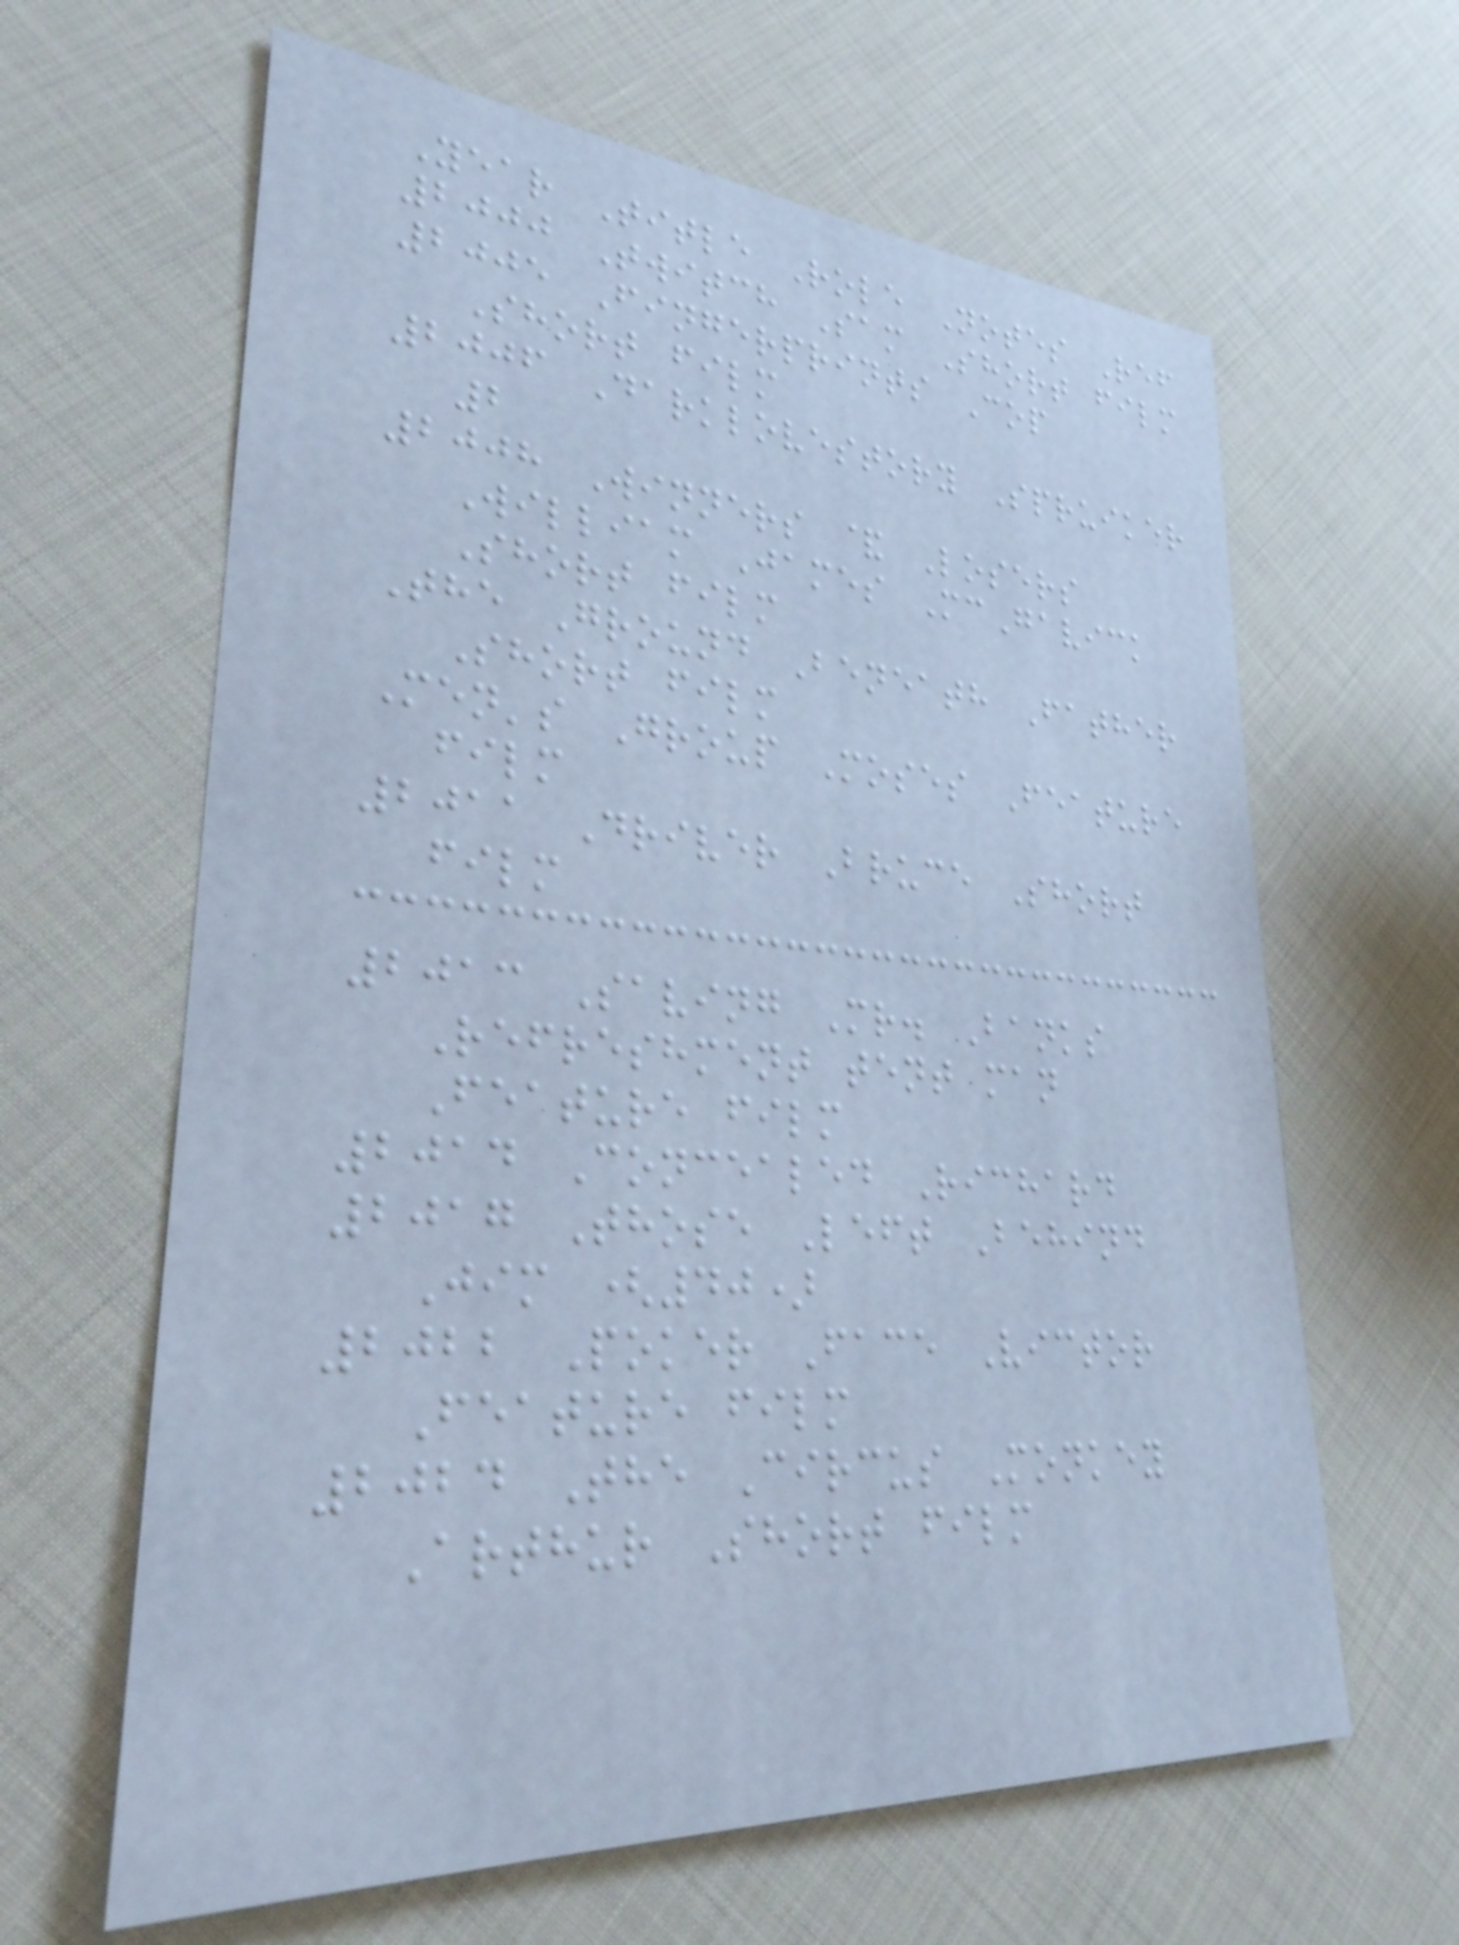Year Title Role Notes Ref
2000 Twitch Sam Short film
2005 Fingerprints Cop
Short film
2006 Darklovestory Spruiker
2
2008 Winners & Losers
William James McGavick
Short film
The Ground Beneath Father
Short film
Men's Group Moses Feature
film
2011 Driver Bruce Short
film
2013 Saving Mr. Banks
Refreshment tent man
Feature film
2014 Concealed Richard
2017 Those Left Behind
Jim (40)
2022 Poker Face Victor
Feature film
2024 The Circus Monkey
Arthur Short film
